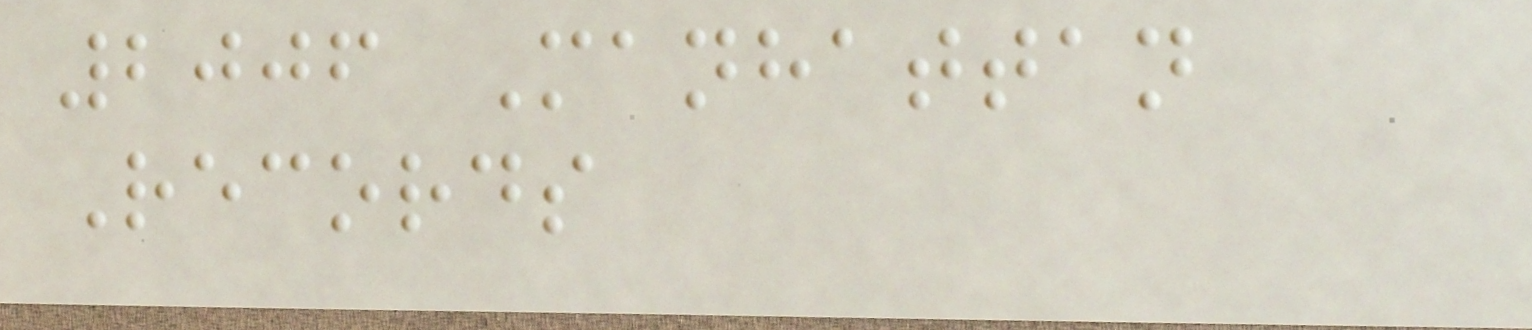2006 Manhattan
Records
